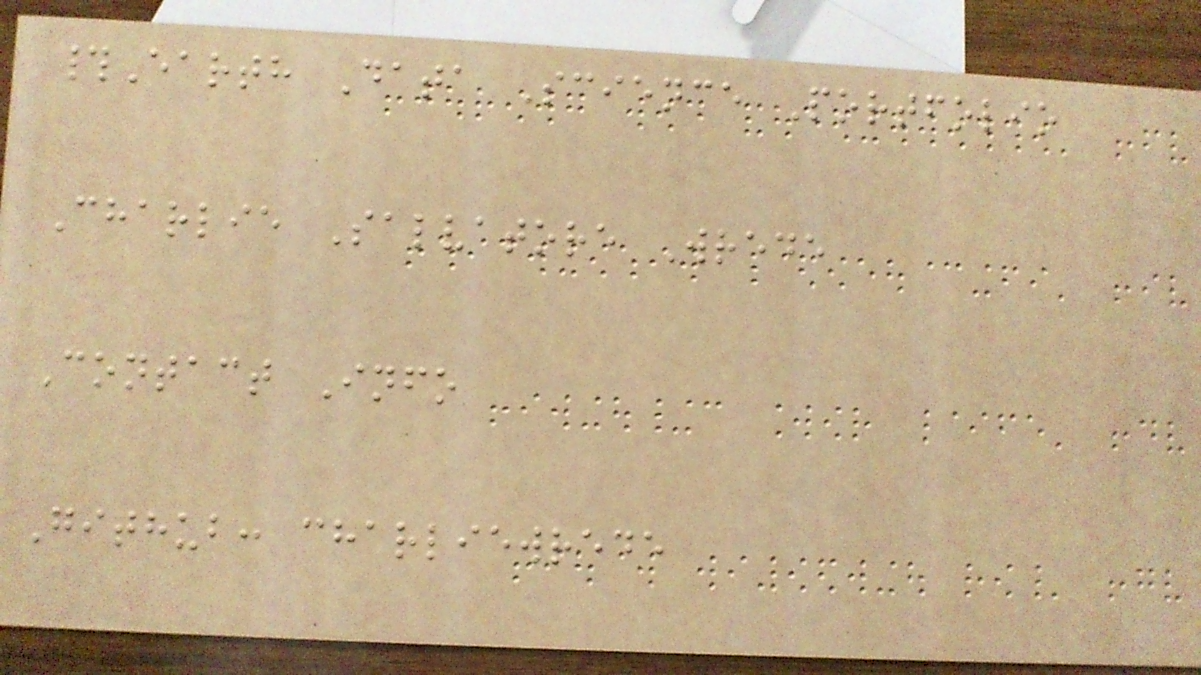#Earth Data Science Portfolio
Charlie Salvatore Wrede
Contact Info
Github: charliewrede
